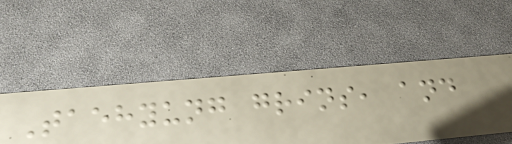Taehyung grins, and
